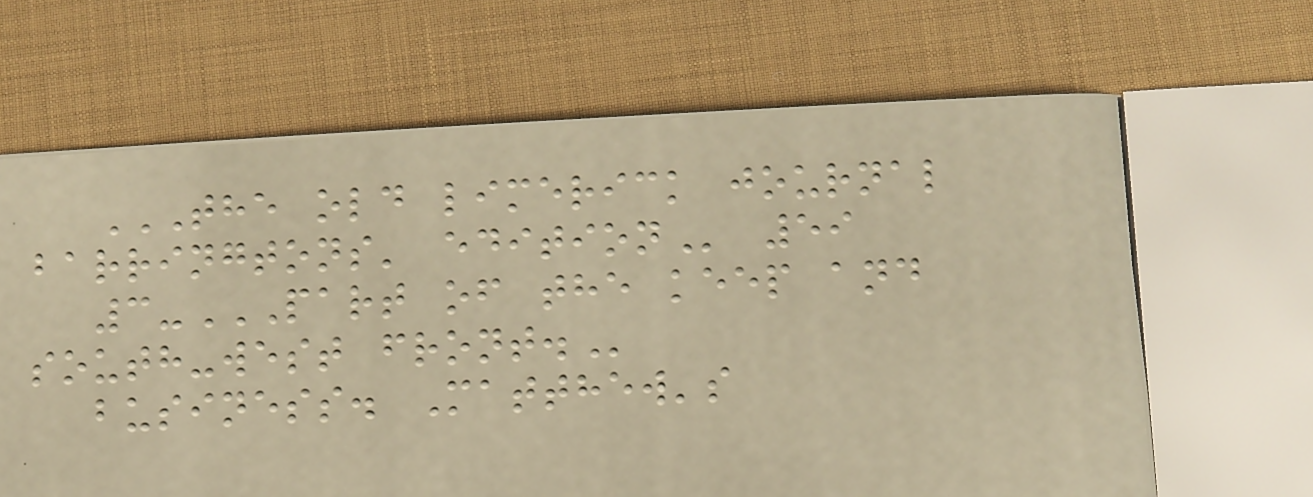THE OLD LIMERICK JOURNAL
BARRINGTONS' EDITION 59
3-PART OF THE KEEP AND
SOUTH-WEST FRONT.
business. Matthew's
